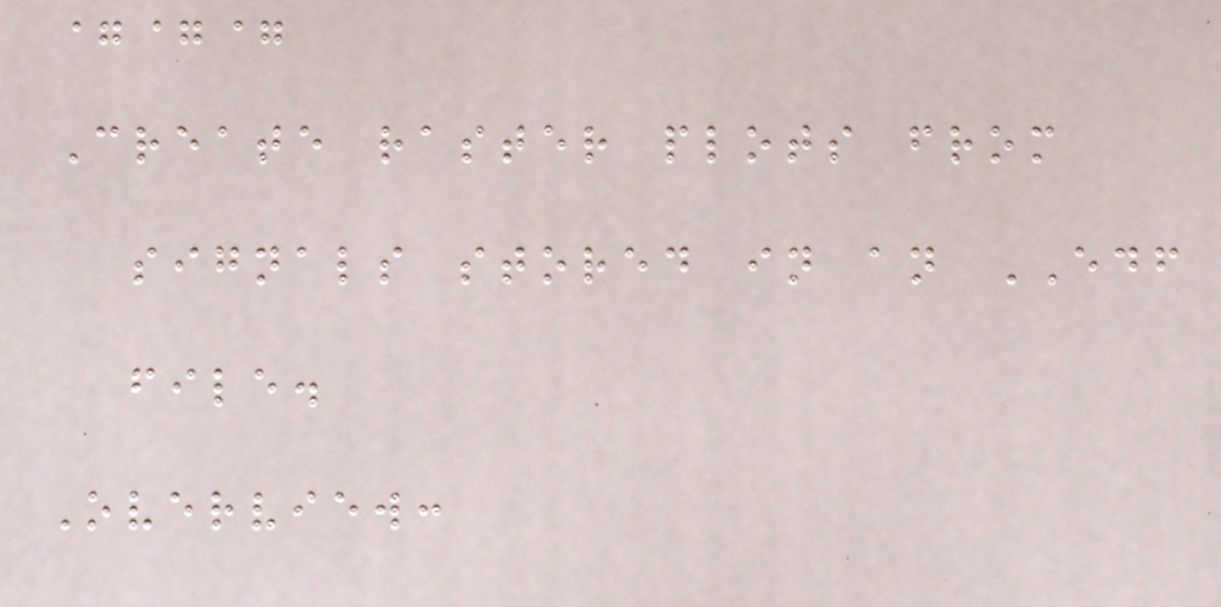===
Create raster plots from
signals stored in an EDF
file.
Overview:
